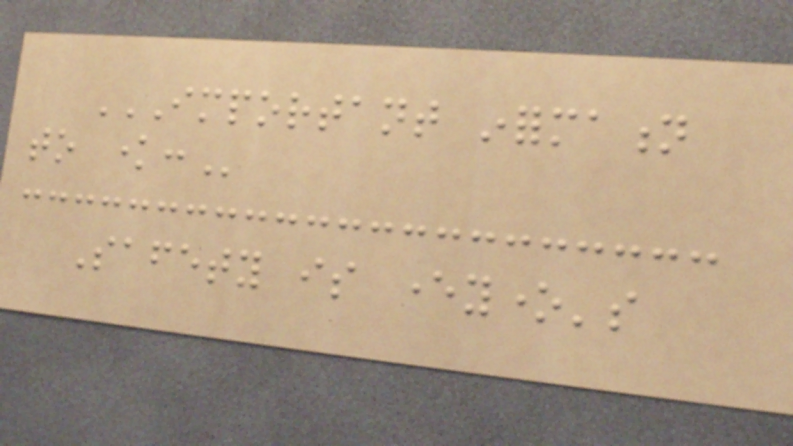IMPORTANT INFORMATION
TO KNOW:
Safety is everyone's
